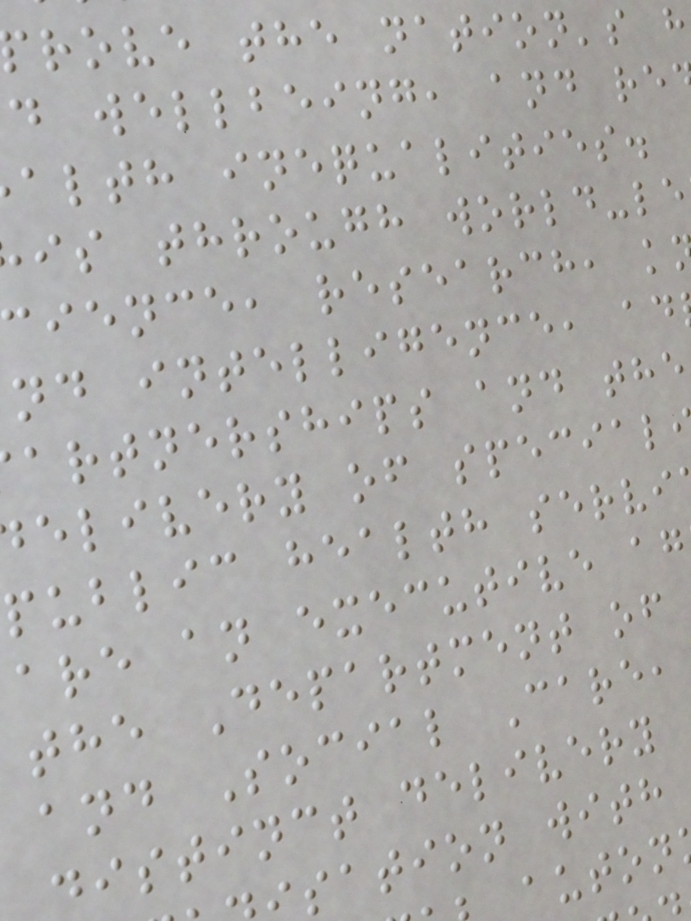rove the nation's h
d wellbeing, and re
alth inequalities.
is through world-le
cience, research, k
nd intelligence, ad
artnerships and the
elivery of special
public health servi
are an executive ag
the Department of
and Social Care,
distinct delivery
sation with
